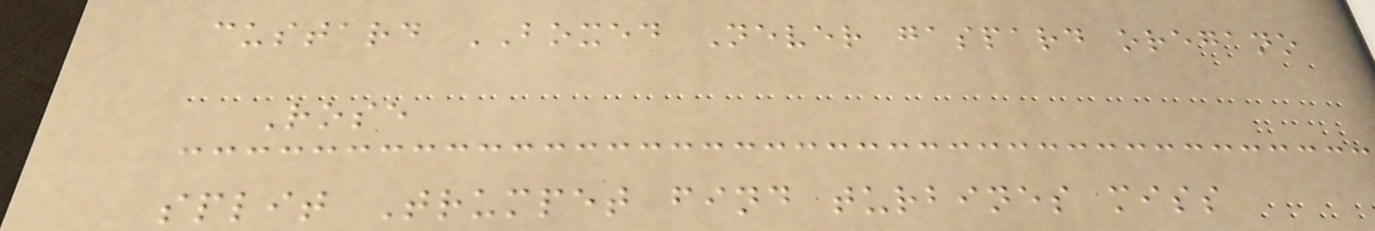custard BOXED Never gaspard oregano
Rose
split Trumpet find turbines miss
